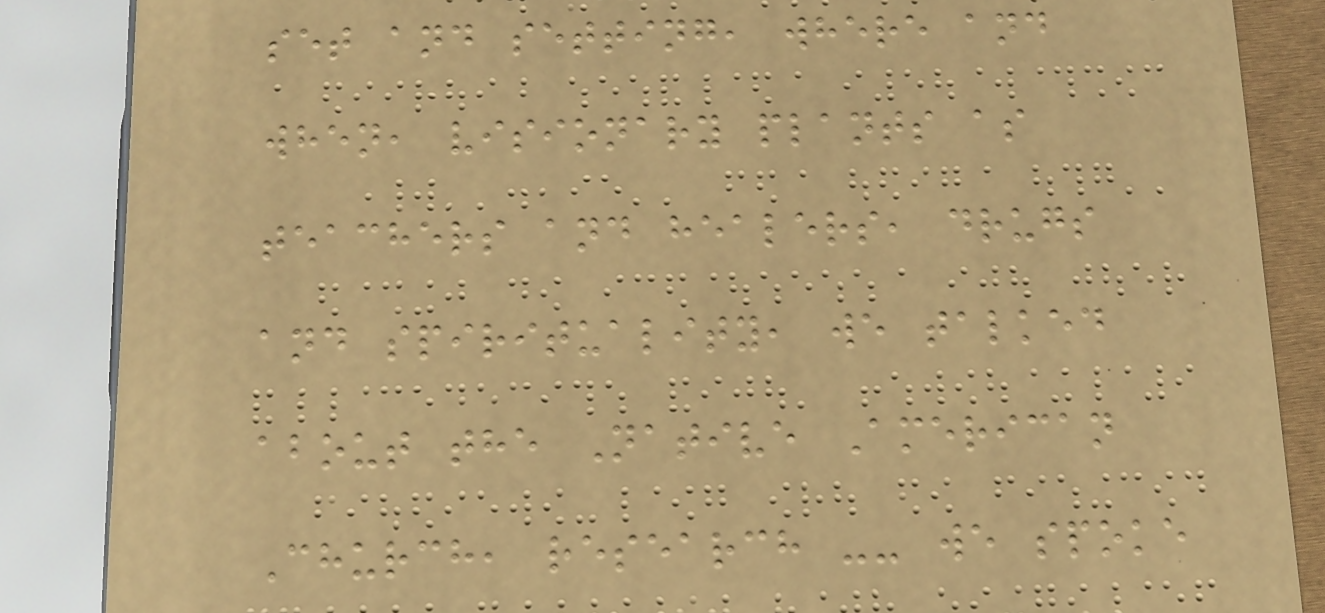set and setting, where and
when, visionary plants as
teachers and healers, drugs
and spirituality, we talked
about the Native American
Church, research -- we spoke
